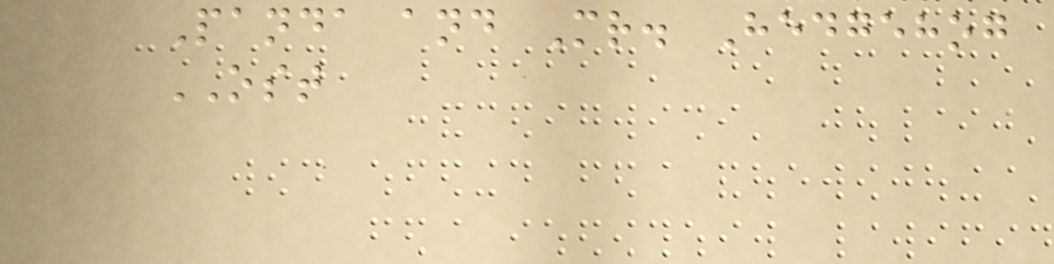Panda and Mr. Hedgehog
OST
